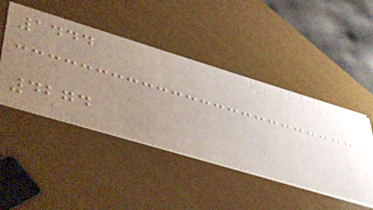1444
4274
